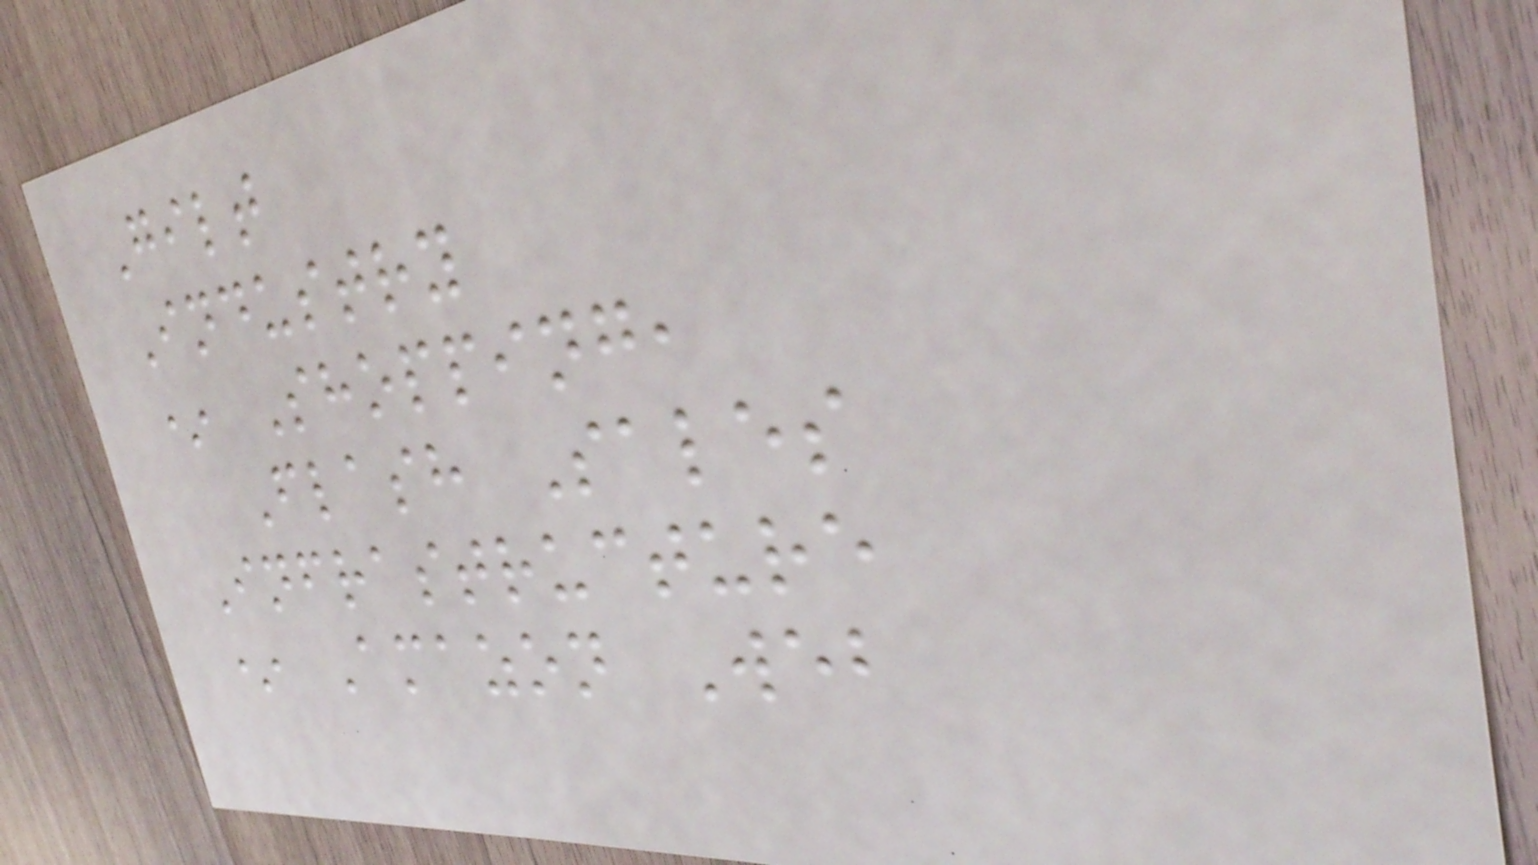Gilt
Industry
* Shopping,
Flash Sales
Infrastructure
* Amazon Web
